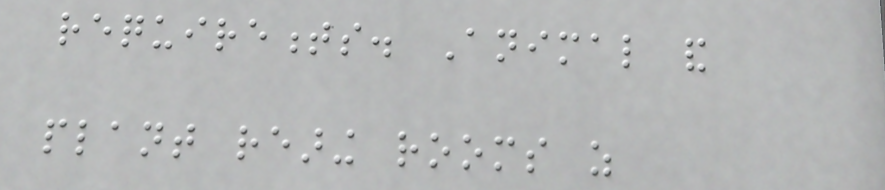requirements. Animal and
plant rearing rooms as
